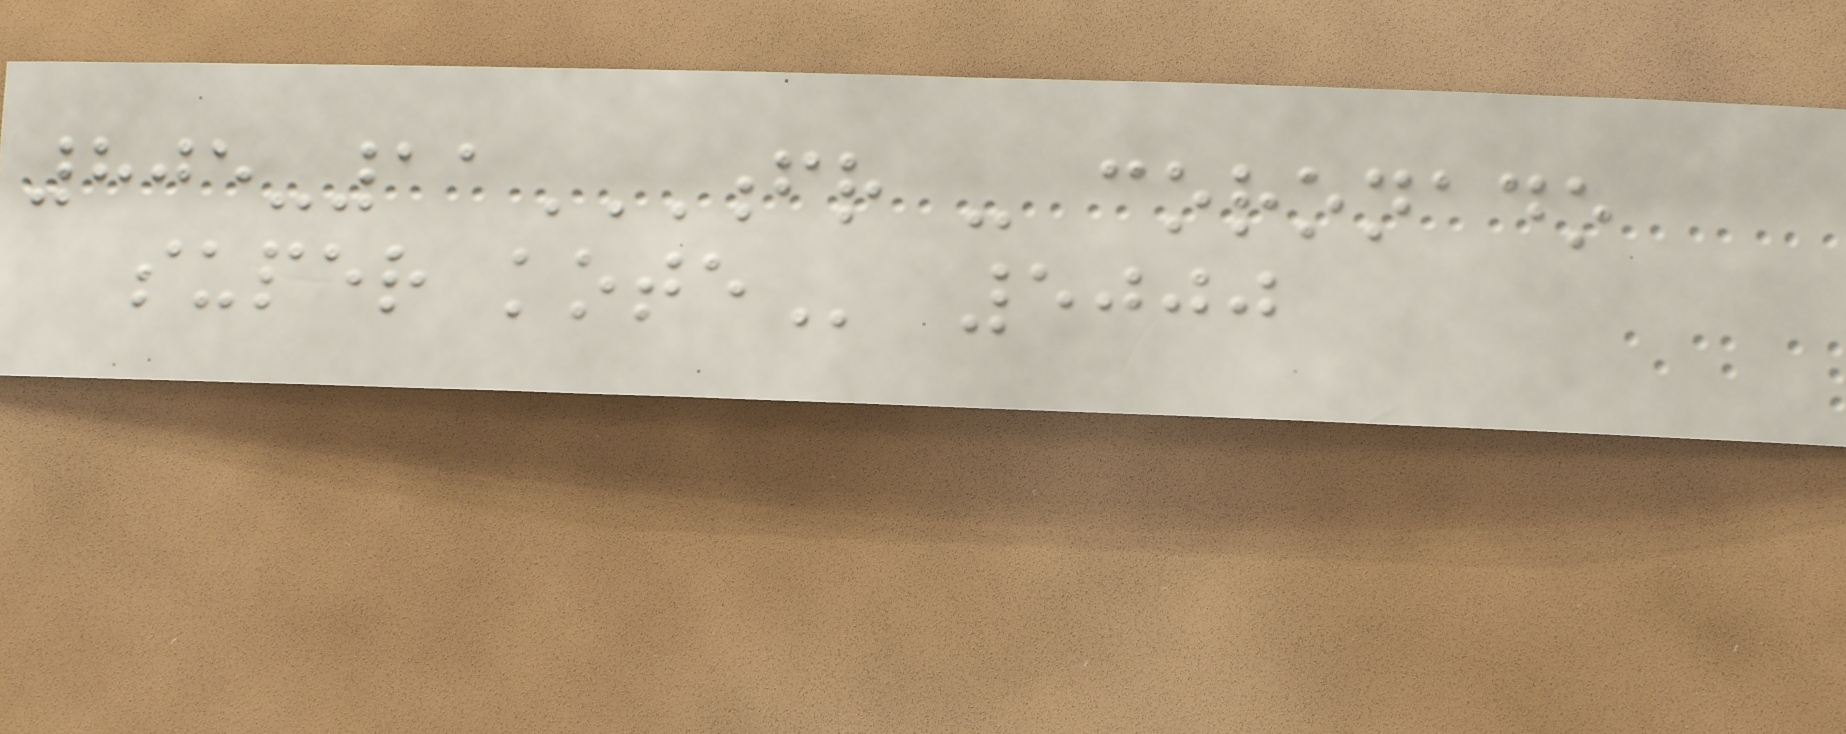805-11FR - CORONADO
SUPER KOTE 5000
